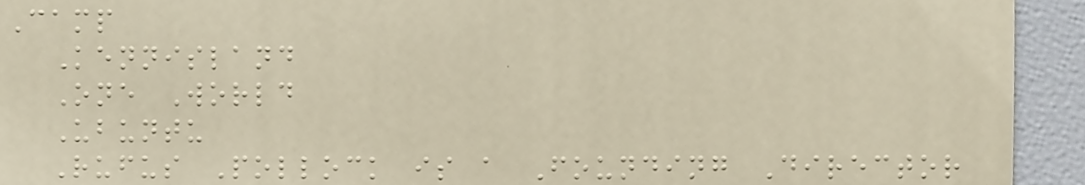Camp
Kennisland
One World
Ubuntu
Rufus Pollock is a Founding Director
